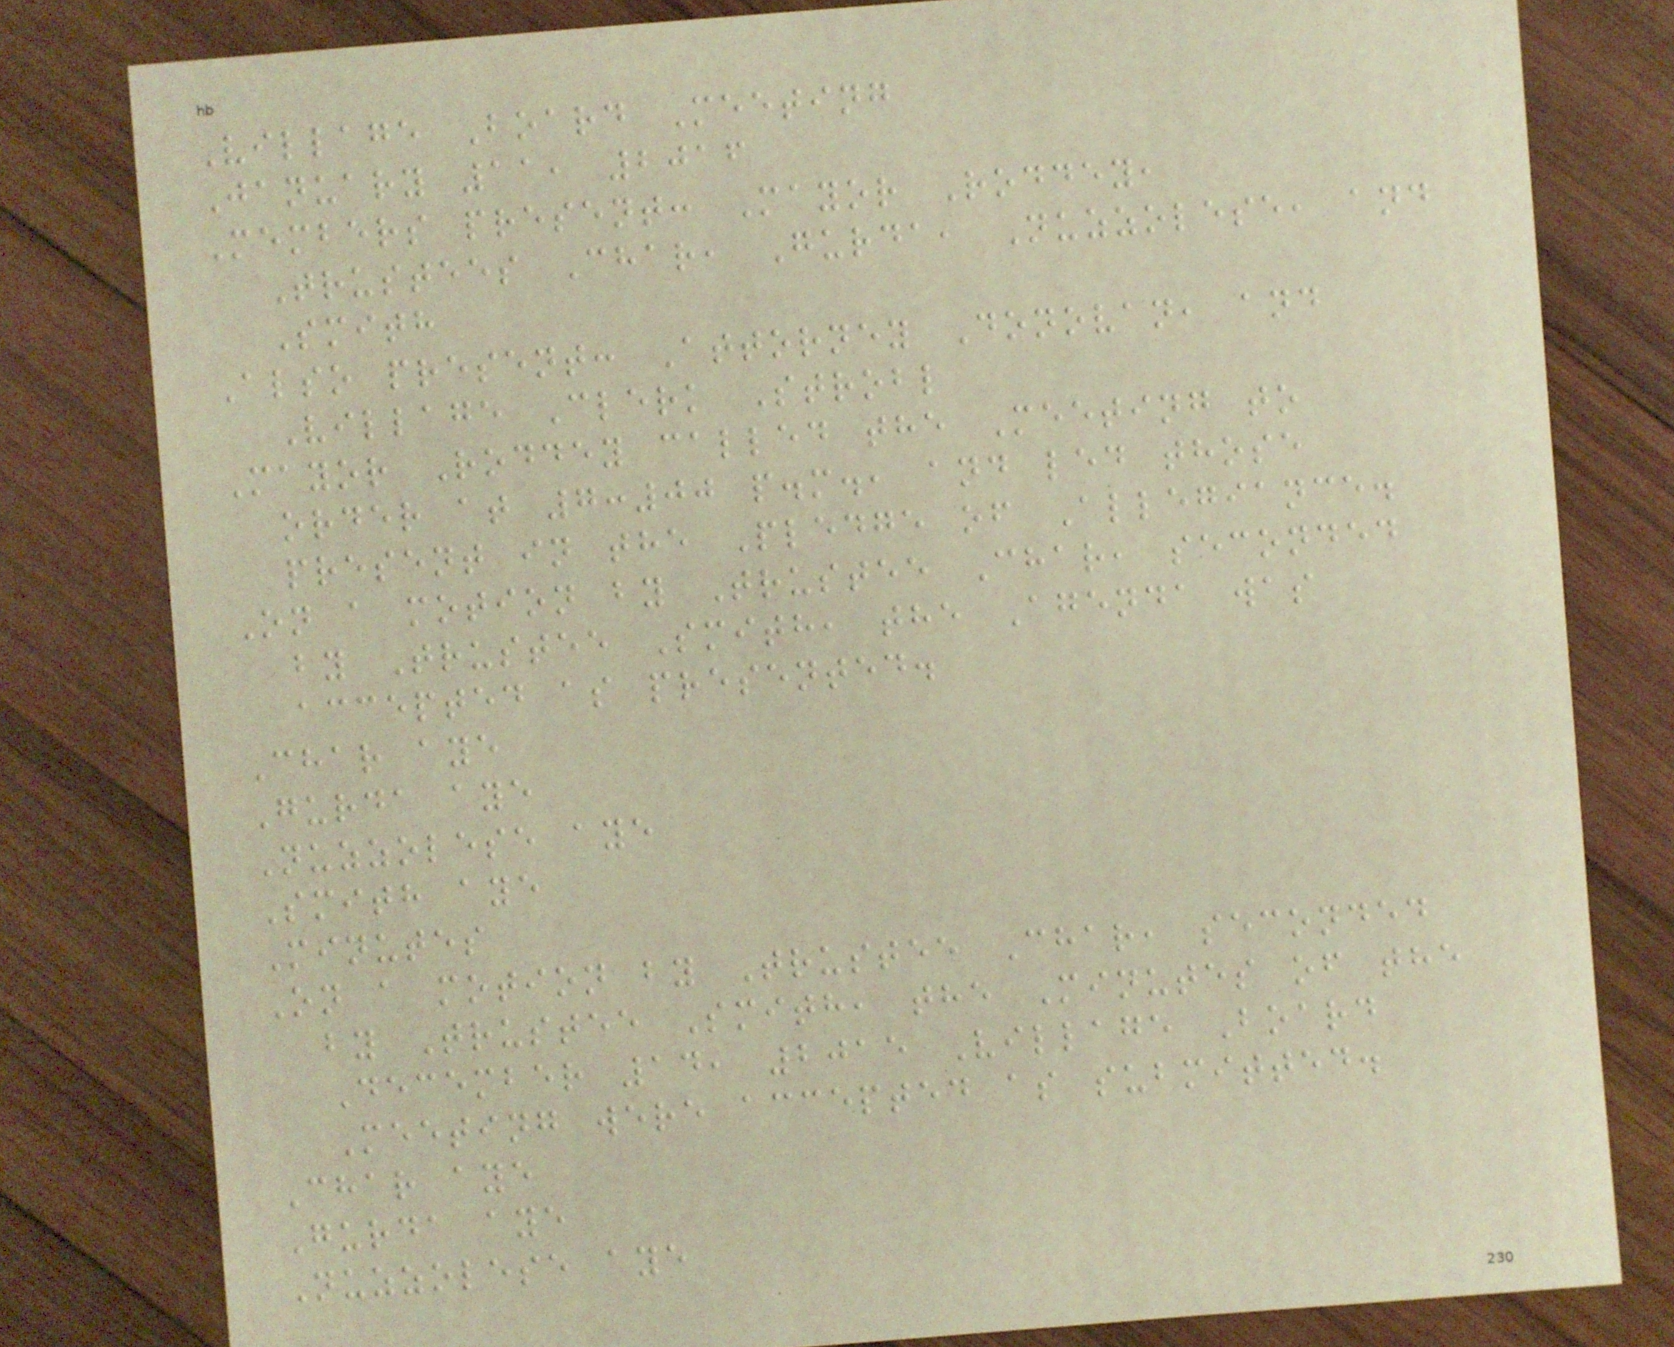Village Board Meeting
January 11, 2016
Members present: Mayor Roddey,
Trustees Char, Gurda, Nuzzolese, and
Smith
Also present: Attorney Donovan, and
Village Clerk Strobl
Mayor Roddey called the Meeting to
order at 7:00 p.m., and led those
present in the Pledge of Allegiance.
On a motion by Trustee Char, seconded
by Trustee Smith, the Agenda was
accepted as presented.
Char aye
Gurda aye
Nuzzolese aye
Smith aye
Minutes
On a motion by Trustee Char, seconded
by Trustee Smith, the Minutes of the
December 14, 2015 Village Board
Meeting were accepted as submitted.
Char aye
Gurda aye
Nuzzolese aye
